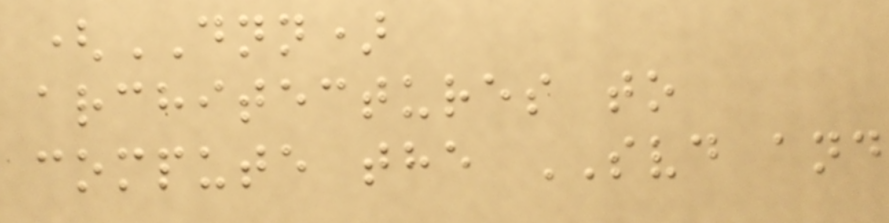(DNN)
architectures to
compute the SVD and
